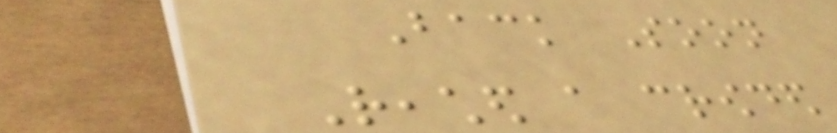Back Soon
Reached a crowded
